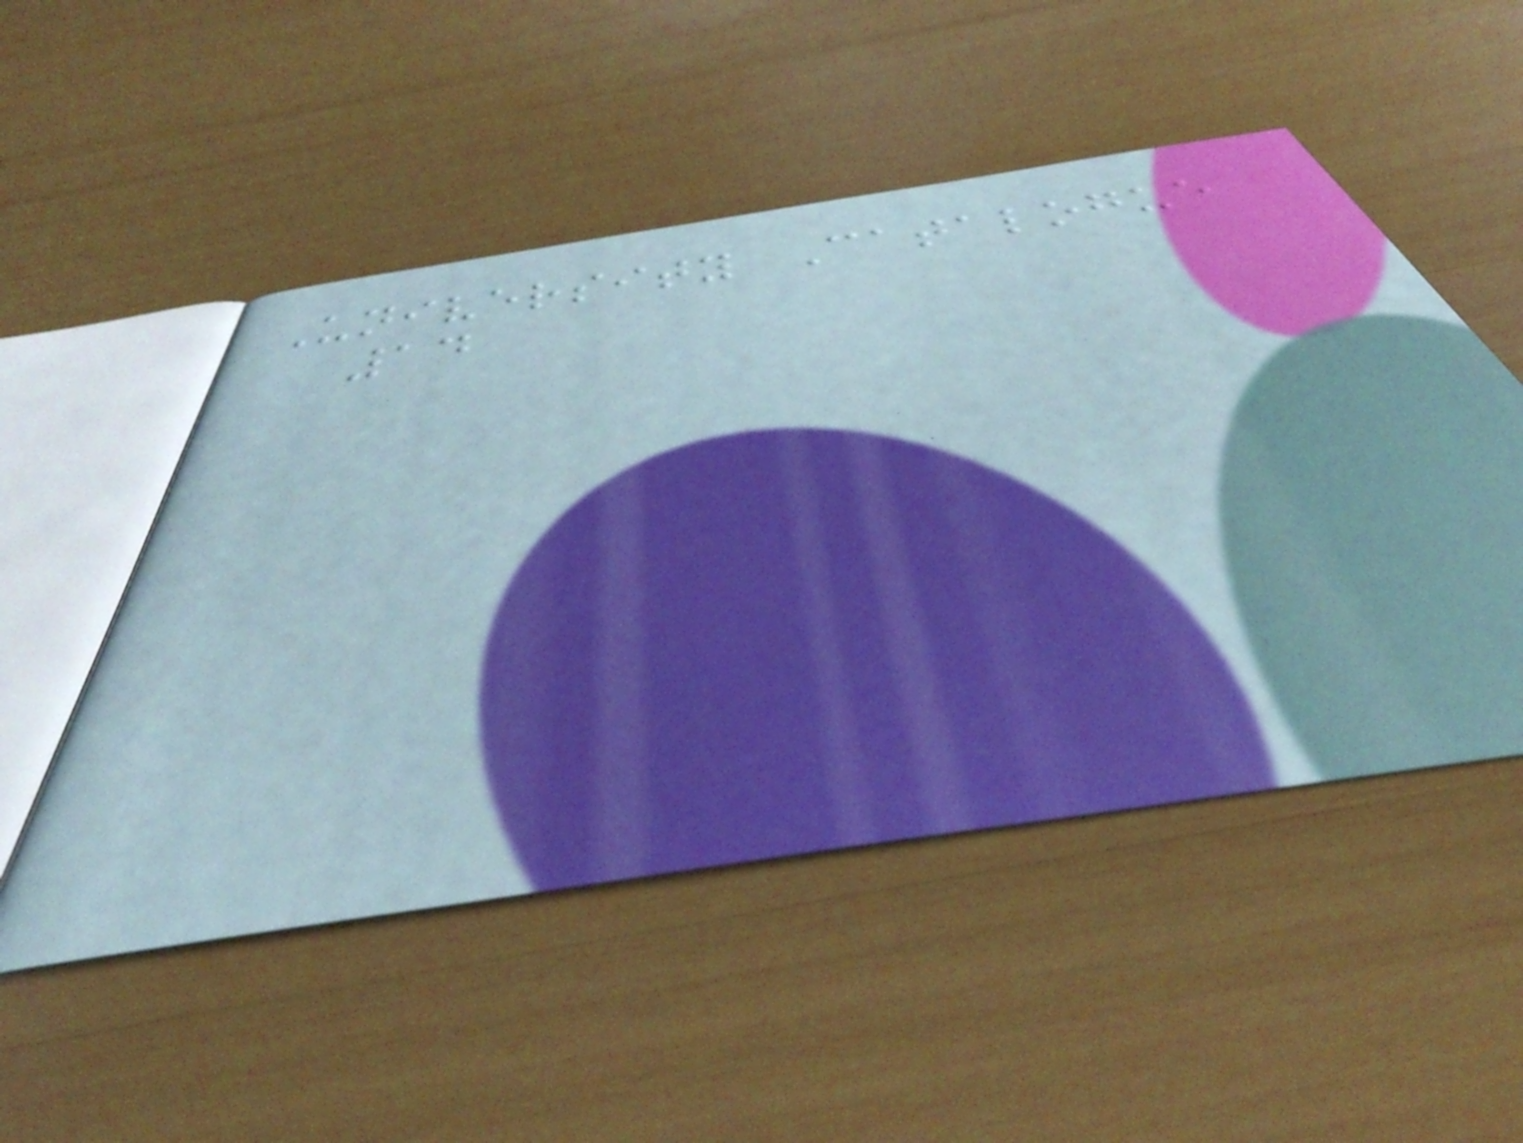University Catalogue
14
